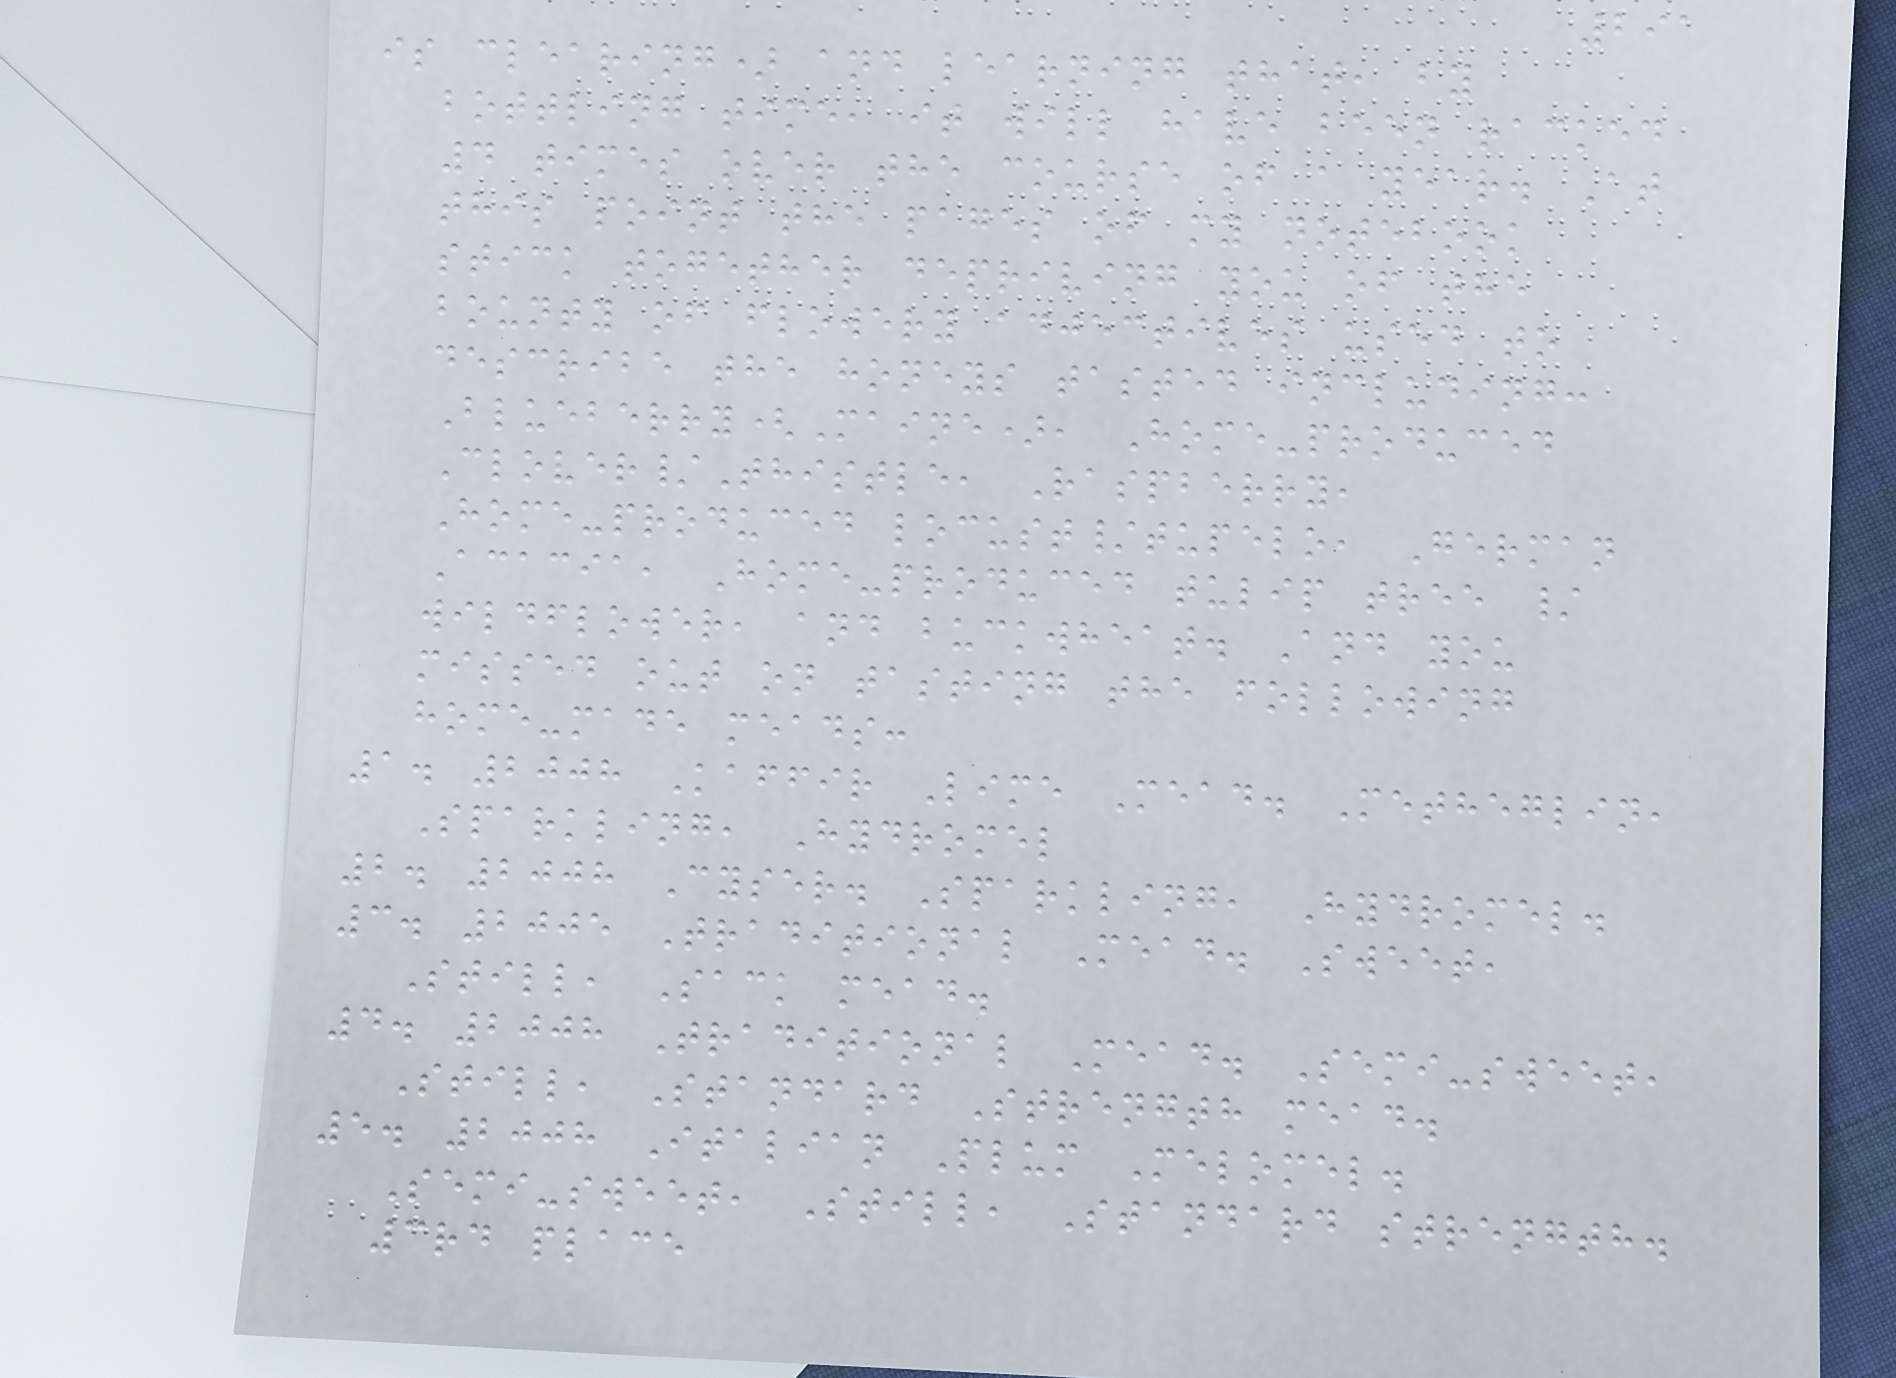291
is clearing) and learning that, by
bottling time, it will have been racked
4 times over the course of a year. At
this point the pages of my notebook
stick together depriving you of the
bounty of flowery adjectives used to
describe the honeys tasted including:
Blueberry(Maine), Home-produced
Clover/Thistle, Raspberry,
Home-produced locust/tupelo, German
Acacia, Home-produced tulip tree /
wildflower, and buckwheat. And you
missed out on tasting the following
home-made meads:
1. 2008 Kaffir Lime Mead. Metheglin,
Sparkling, Hydromel
2. 2008 Cyser. Sparkling, Hydromel.
3. 2005 Traditional Mead. Sweet,
Still, Sack mead.
4. 2008 Traditional Mead. Semi-sweet,
Still, Standard Strength mead.
5. 2008 Italian Plum Melomel.
Semi-sweet, Still, Standard strength.
3rd place
